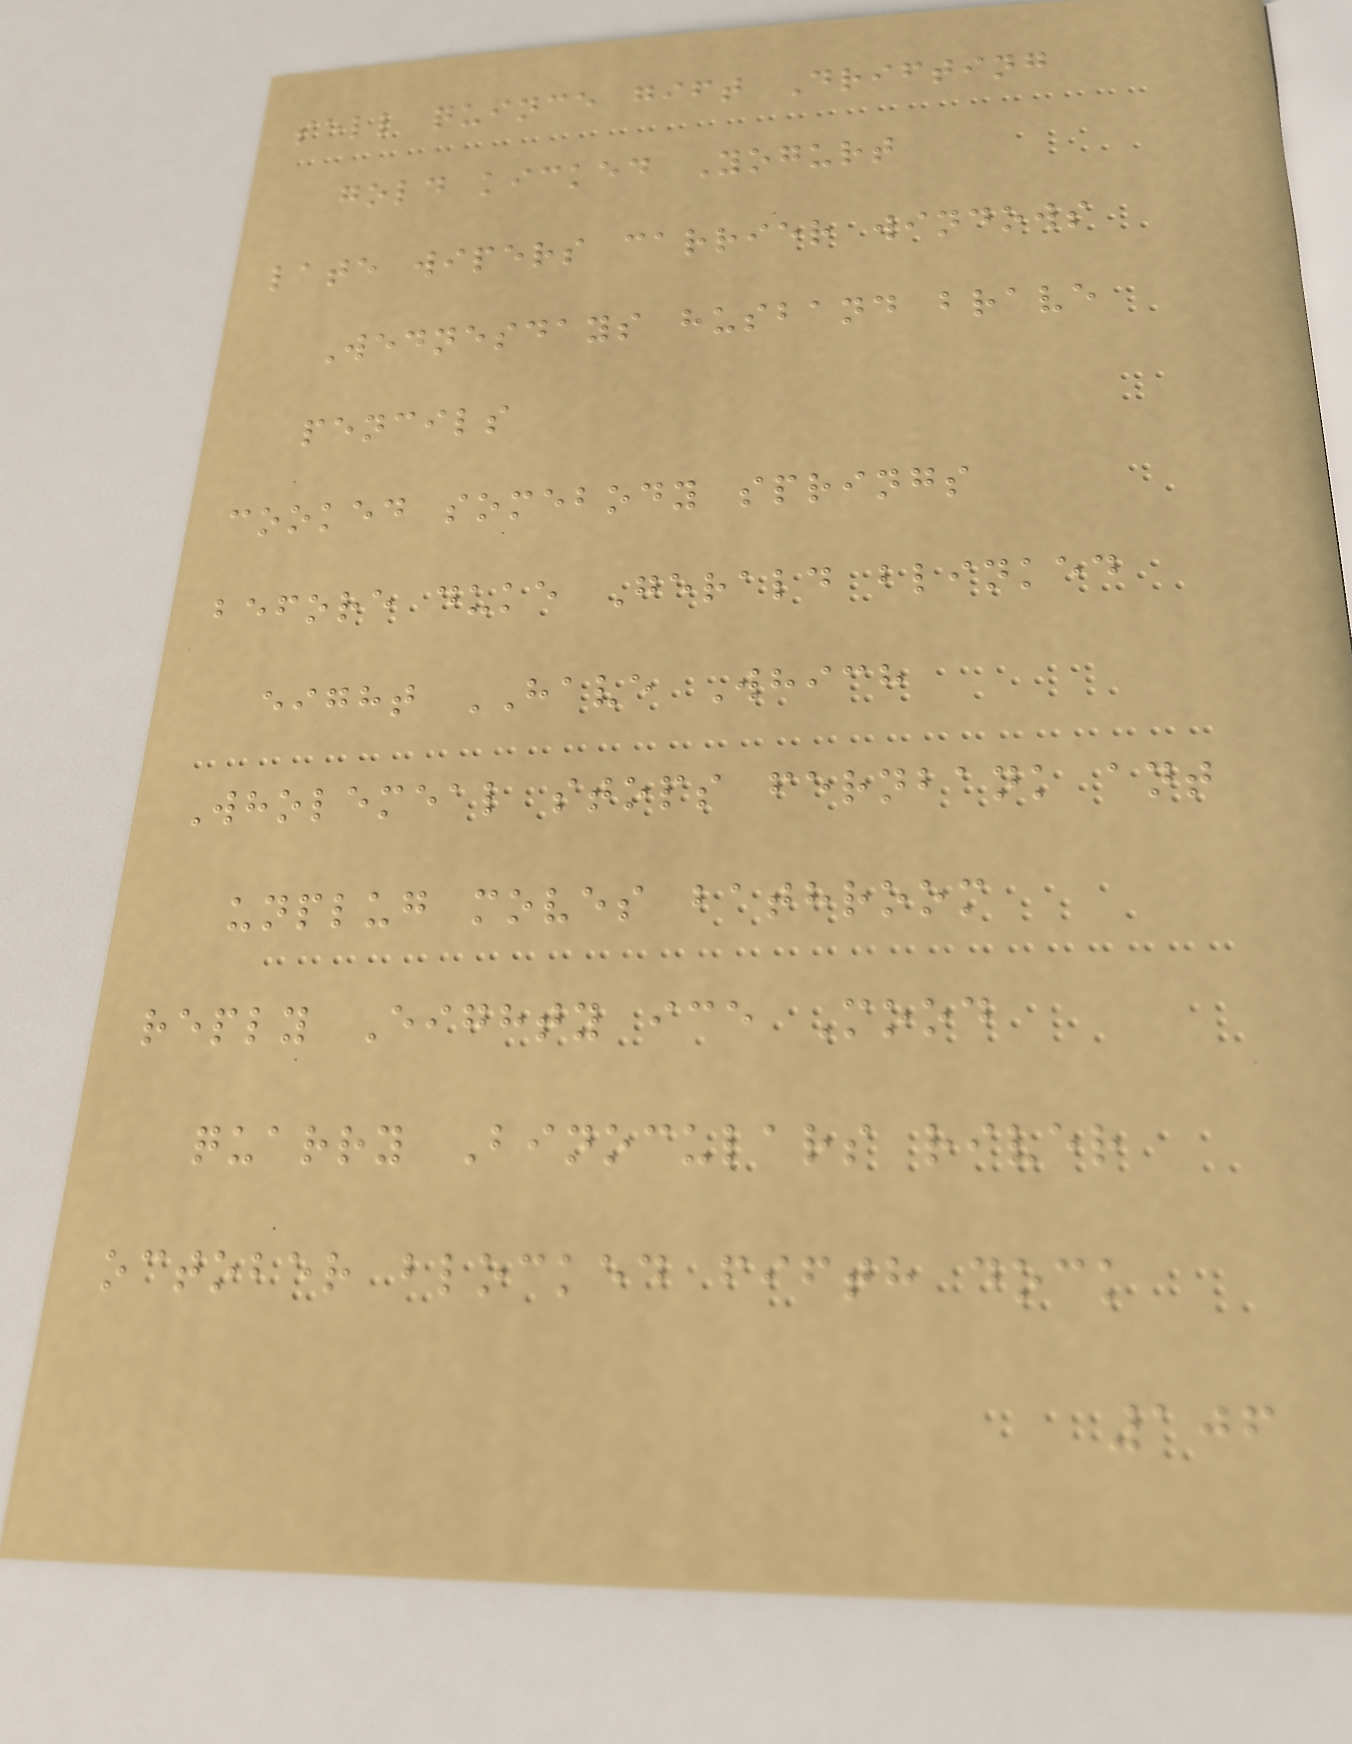sell quince gift Drifting
gold kicked Yogurt
late wipers carrier windows
Wednesdays husband brave
pencils
cooked somebody springs
before duke Gerald blinked
eight HAVE Which
Wholemeal stops fernbank ant
unplug moves bathroom
reply Eighty ice Mood
quarry Binoculars river
october blocked fifth dock
106
